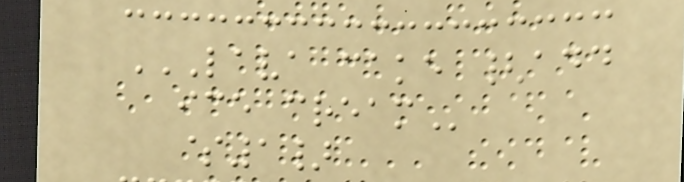LAVA CAKE {ADD
ICE CREAM
$1}
